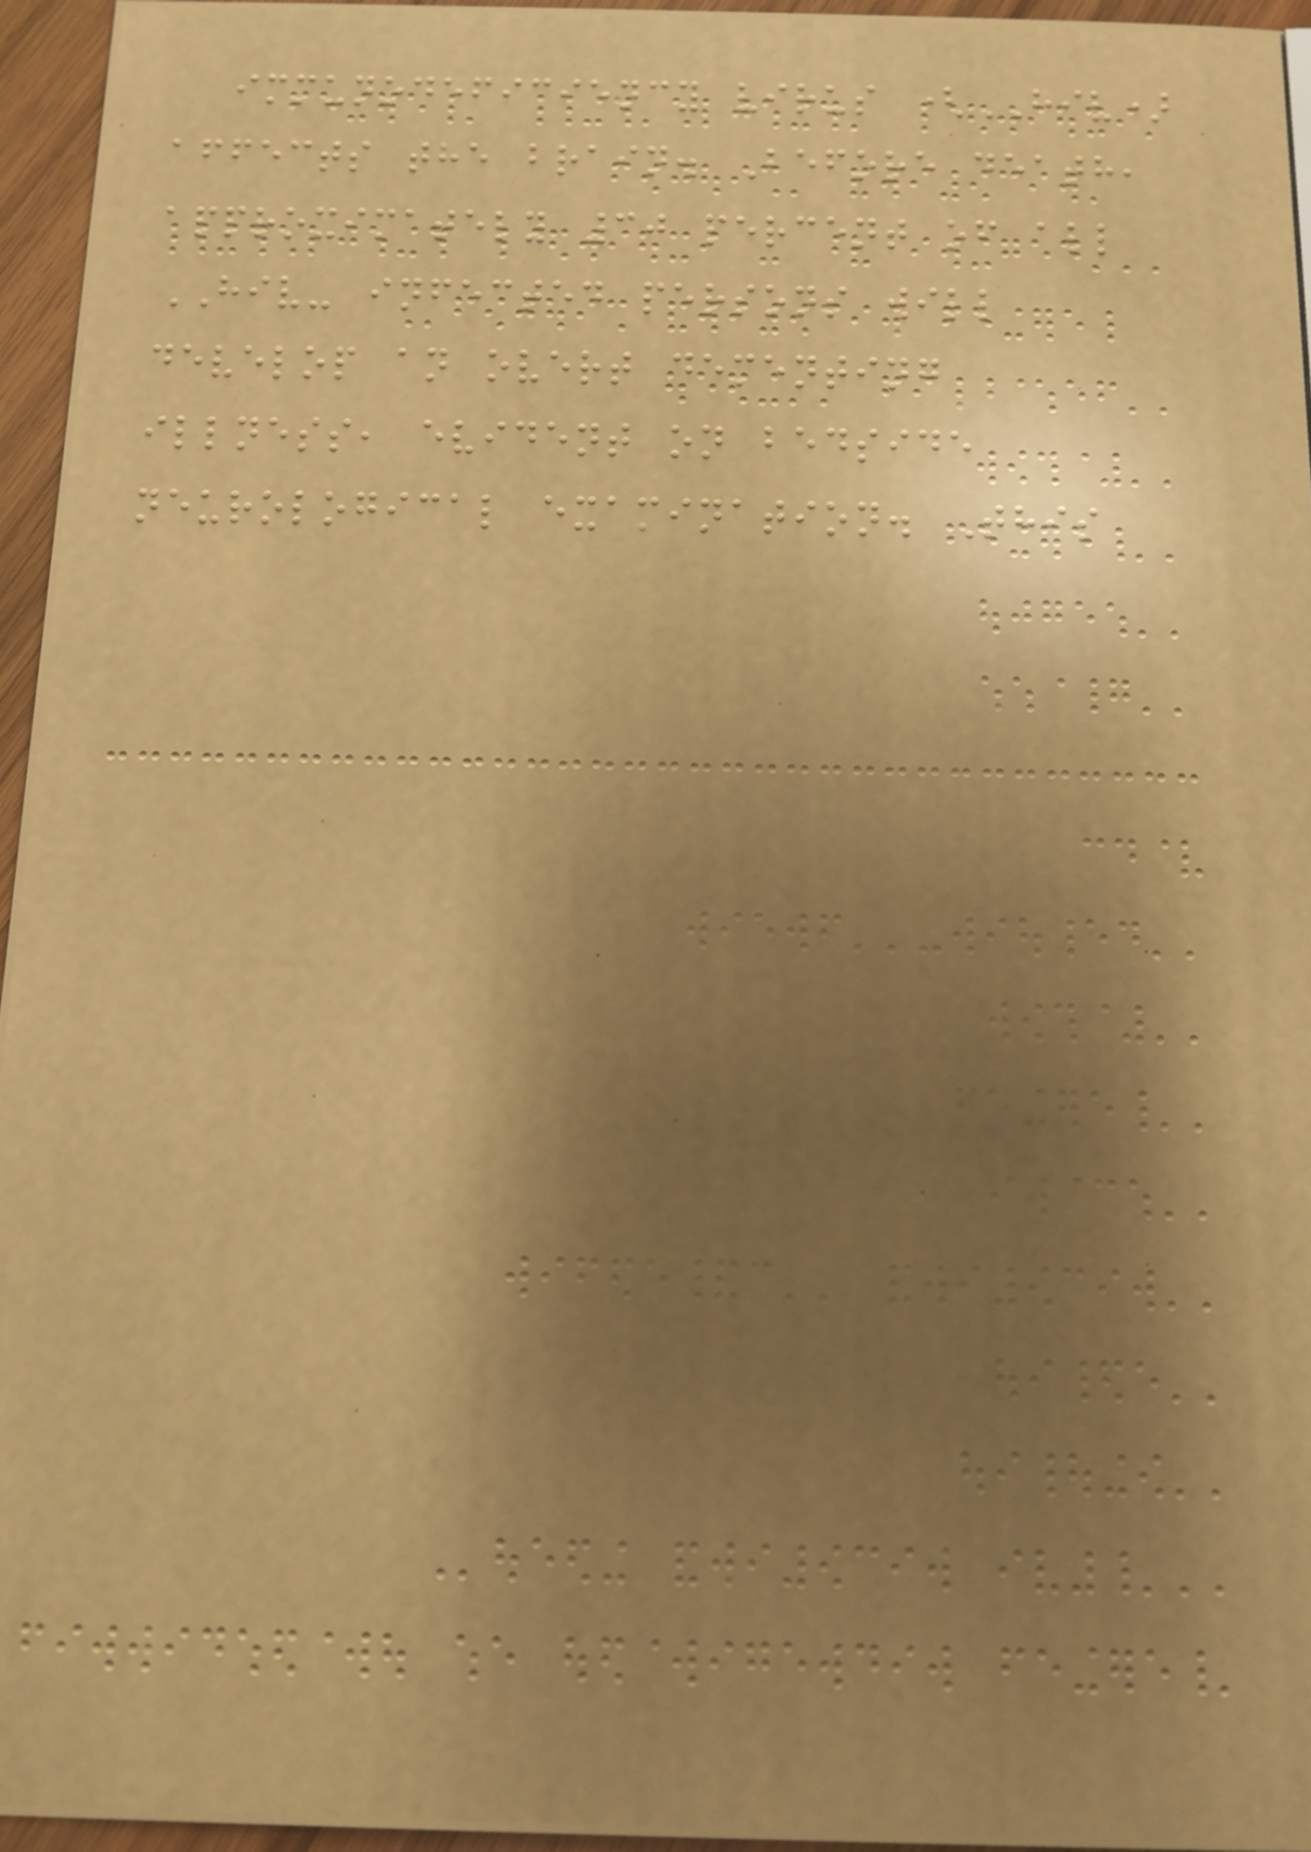immunodeficiency virus (HIV)
affects the brain. Before death,
approximately 30 percent of all
HIV- infected persons will
develop an overt dementing
illness, evident on bedside
neurological examination. This
